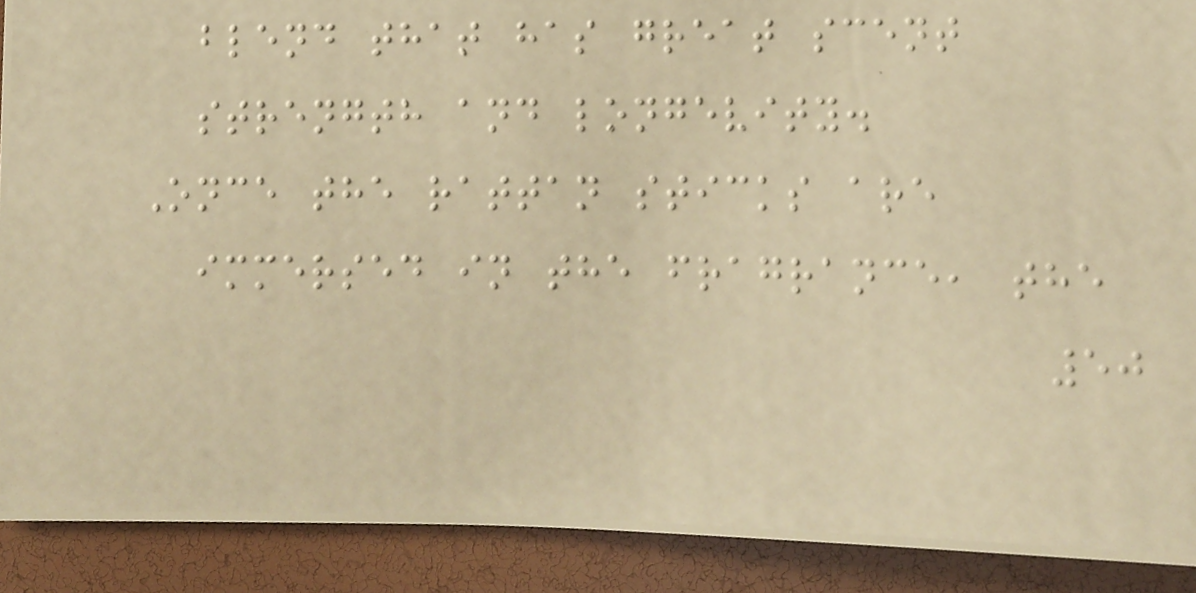blend that has great scent
strength and longevity.
Once the rattan sticks are
immersed in the fragrance, the
50
